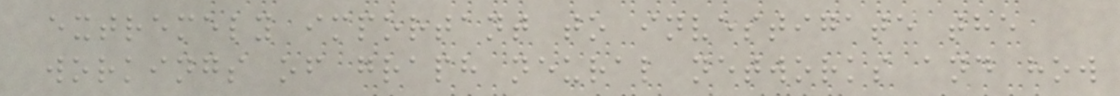extremely important to investigate the
workings of graph neural networks and how
